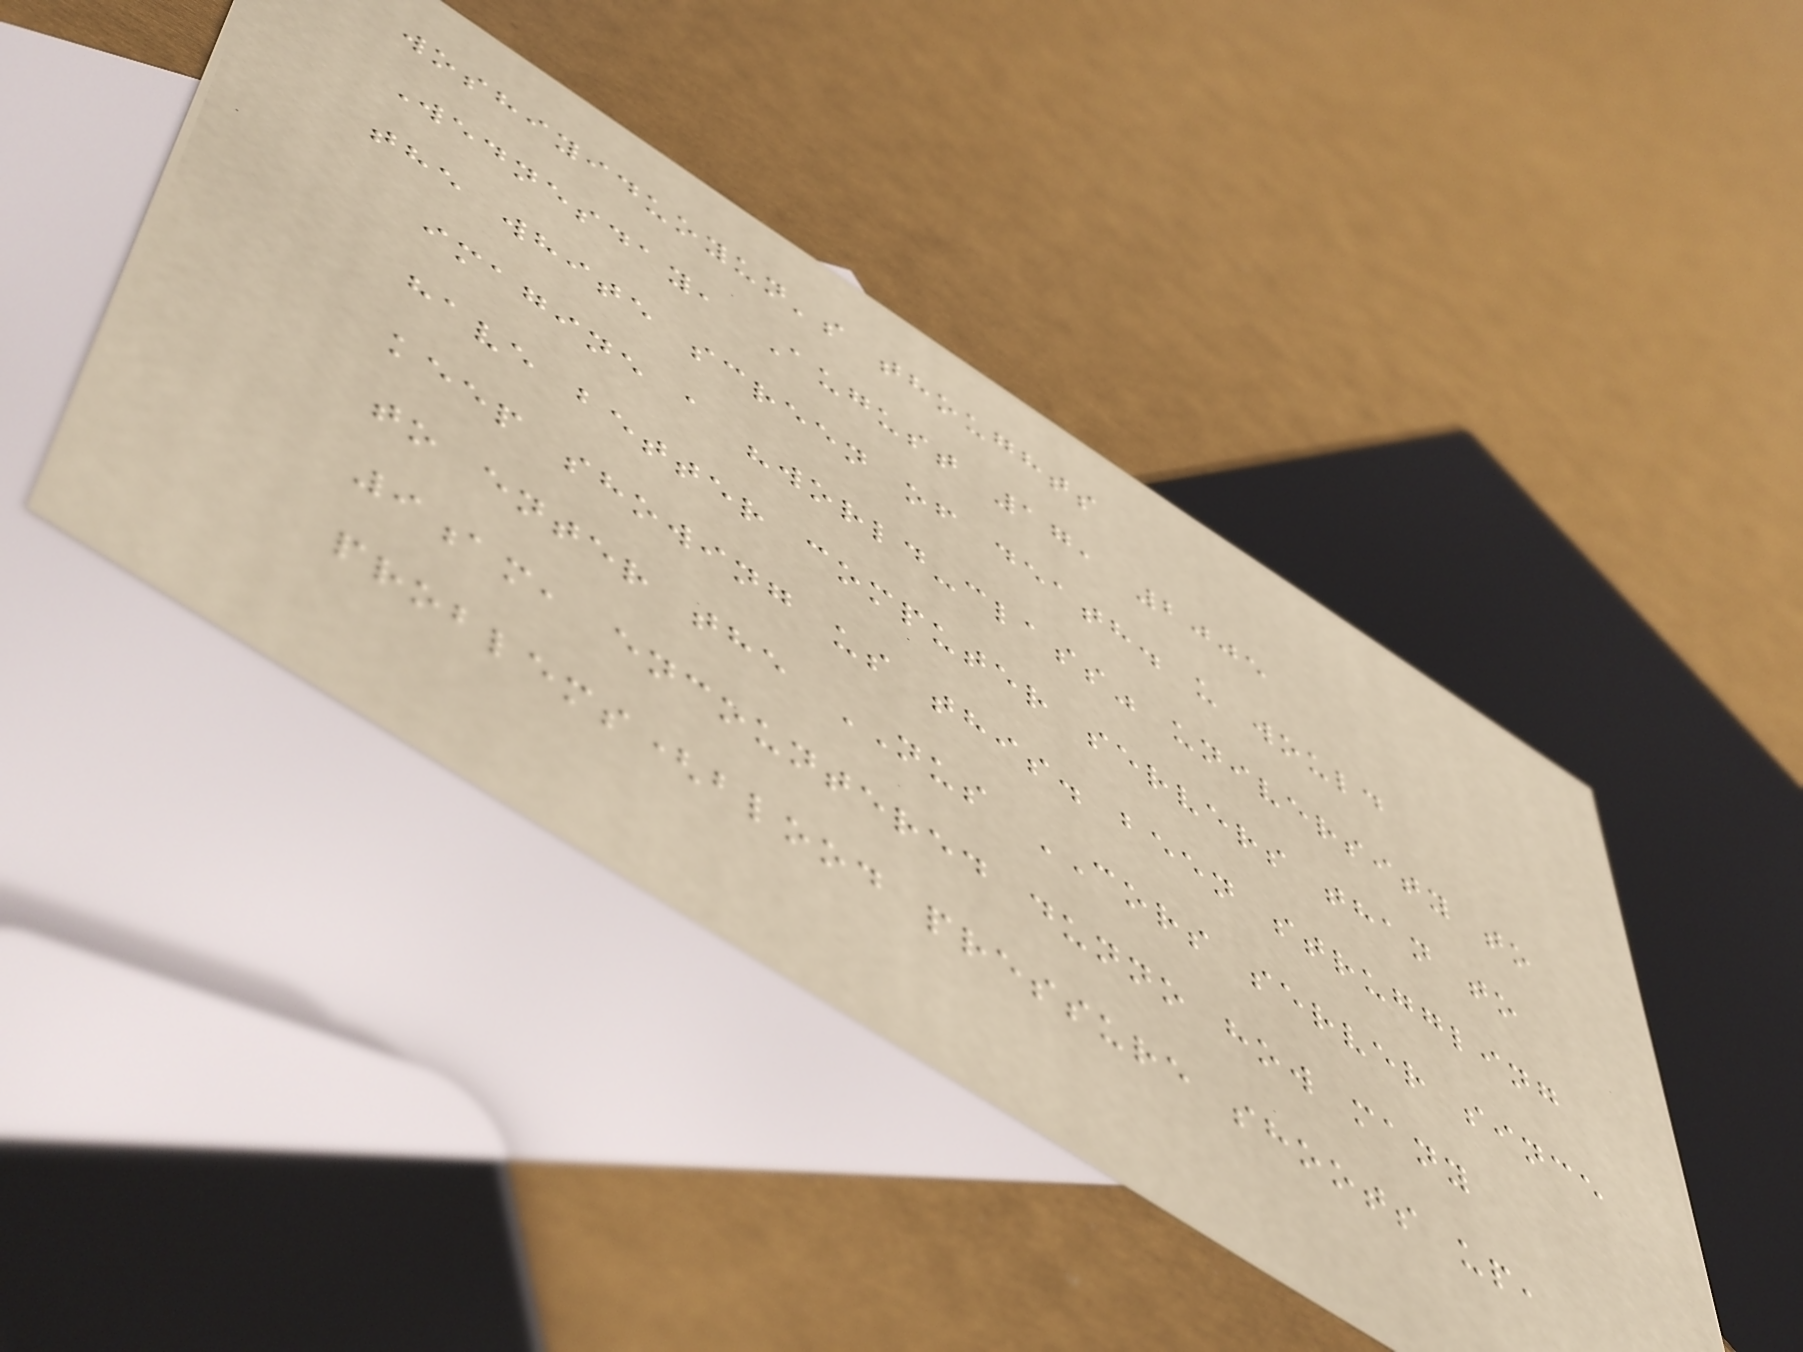woshiyiduoyun's thoughts
Wednesday, August 17, 2005
the white screen of death. u would
imagine a "world-class" university to
have better computer servers than to
keep showing us this. been struggling
to enter the NUS CORS server since
9am, encountered dunno how many
problems(blood pressure shoots up,
